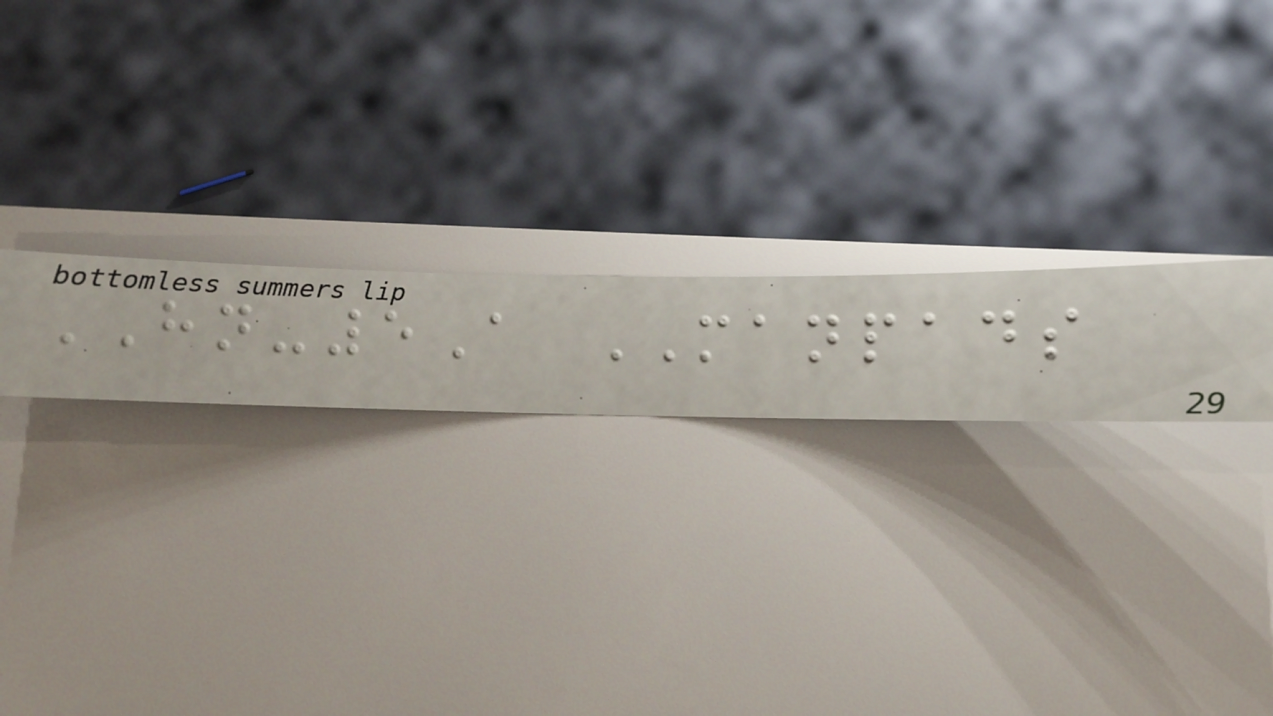HN-5A MANPADS
